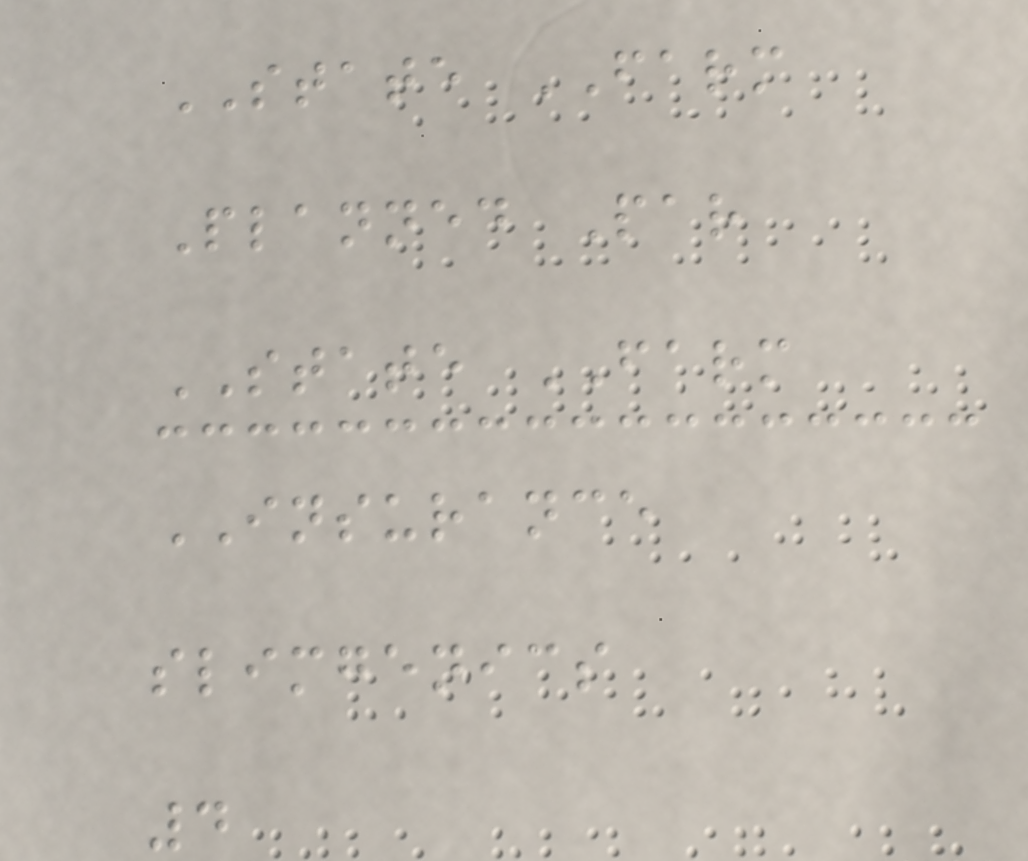STATE FARM
Planned Par
STATE FARM
INSURANCE
slimgenics
4
